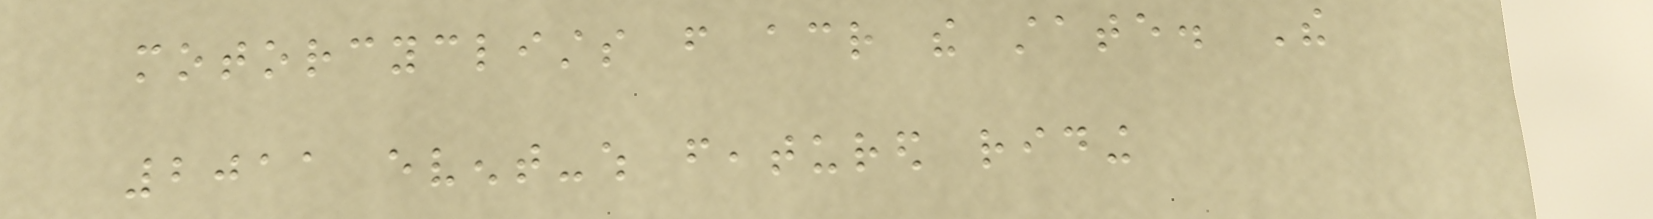motorcyclists from across the state. The
2011 event-which featured riding
